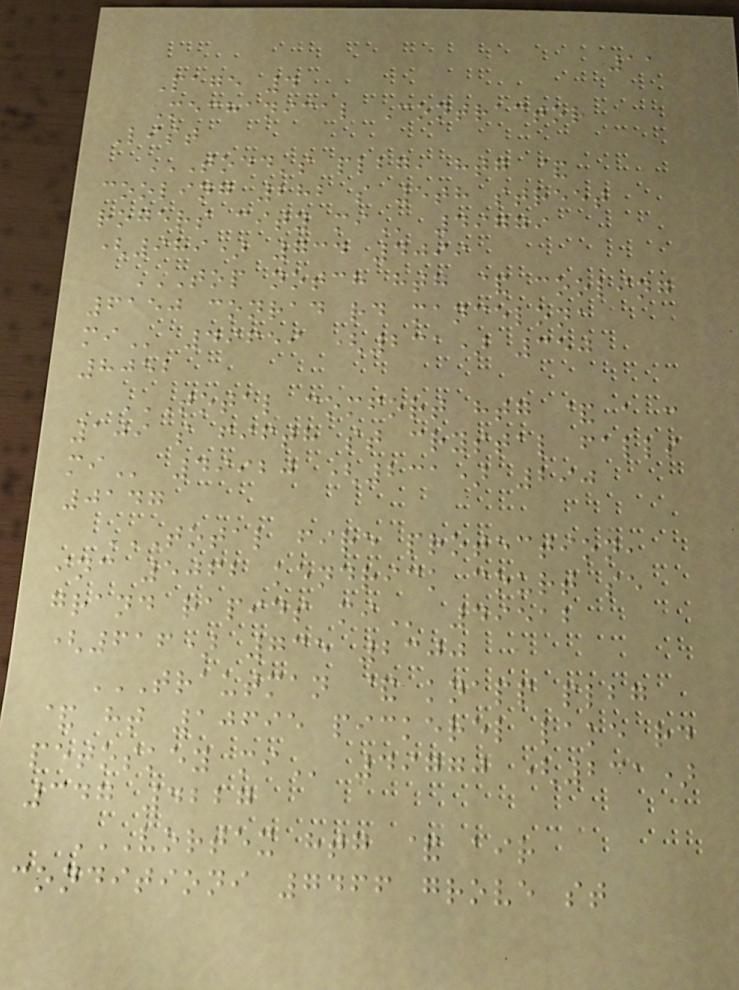11
Page 4
Mechanical Contractor
List
TODD'S PLBG, HTG &
COOLING 282 S 5TH STREET
ROGERS CITY MI 49779
(989) 734 4099
TOP NOTCH HTG & COOLING
6150 CONRAD RD MANCELONA
MI 49659 (231) 350
8052
TOTAL COMFORT HTG & A C
109 S FIFTH ST CRYSTAL FALLS
MI 49920 (231) 290
0147
TOTAL FIRE PROTECTION,
INC 5062 KENDRICK COURT SE
GRAND RAPIDS MI 49512
(616) 735 2300
TRAUTMAN & KNAPP PLBG
& HT 10695 PICKEREL LAKE RD
PETOSKEY MI 49770 (231)
347 4227
VORTEX HTG & AIR
CONDITIONI 7466 GROVE ST
